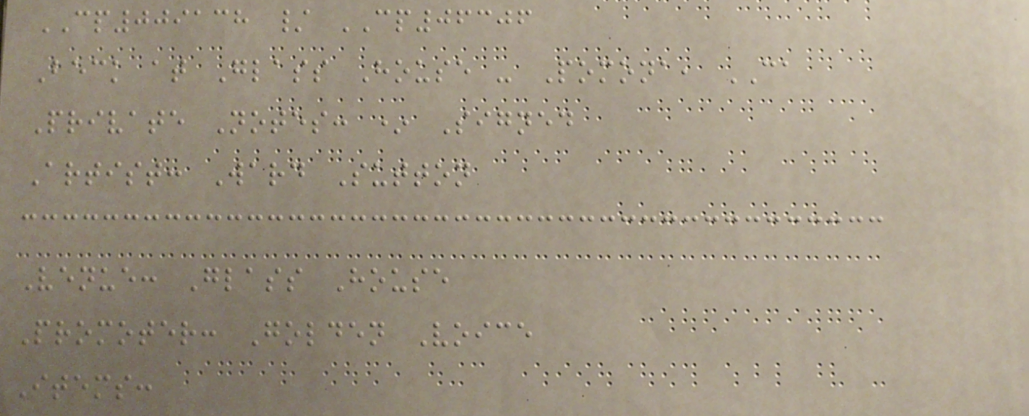CP009138 / CP06306
Beck at Glass House - Pomona, CA
Private Notes: * Signed
Artist: Ward Sutton
Venue: Glass House
Promoter: Golden Voice
Items:
